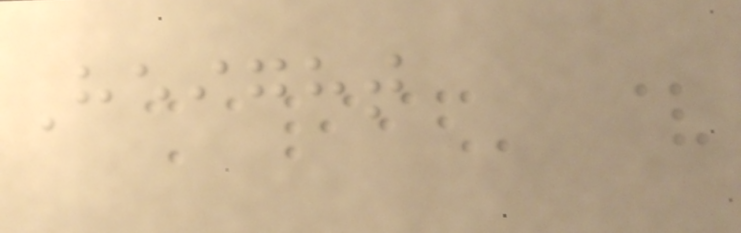Height
